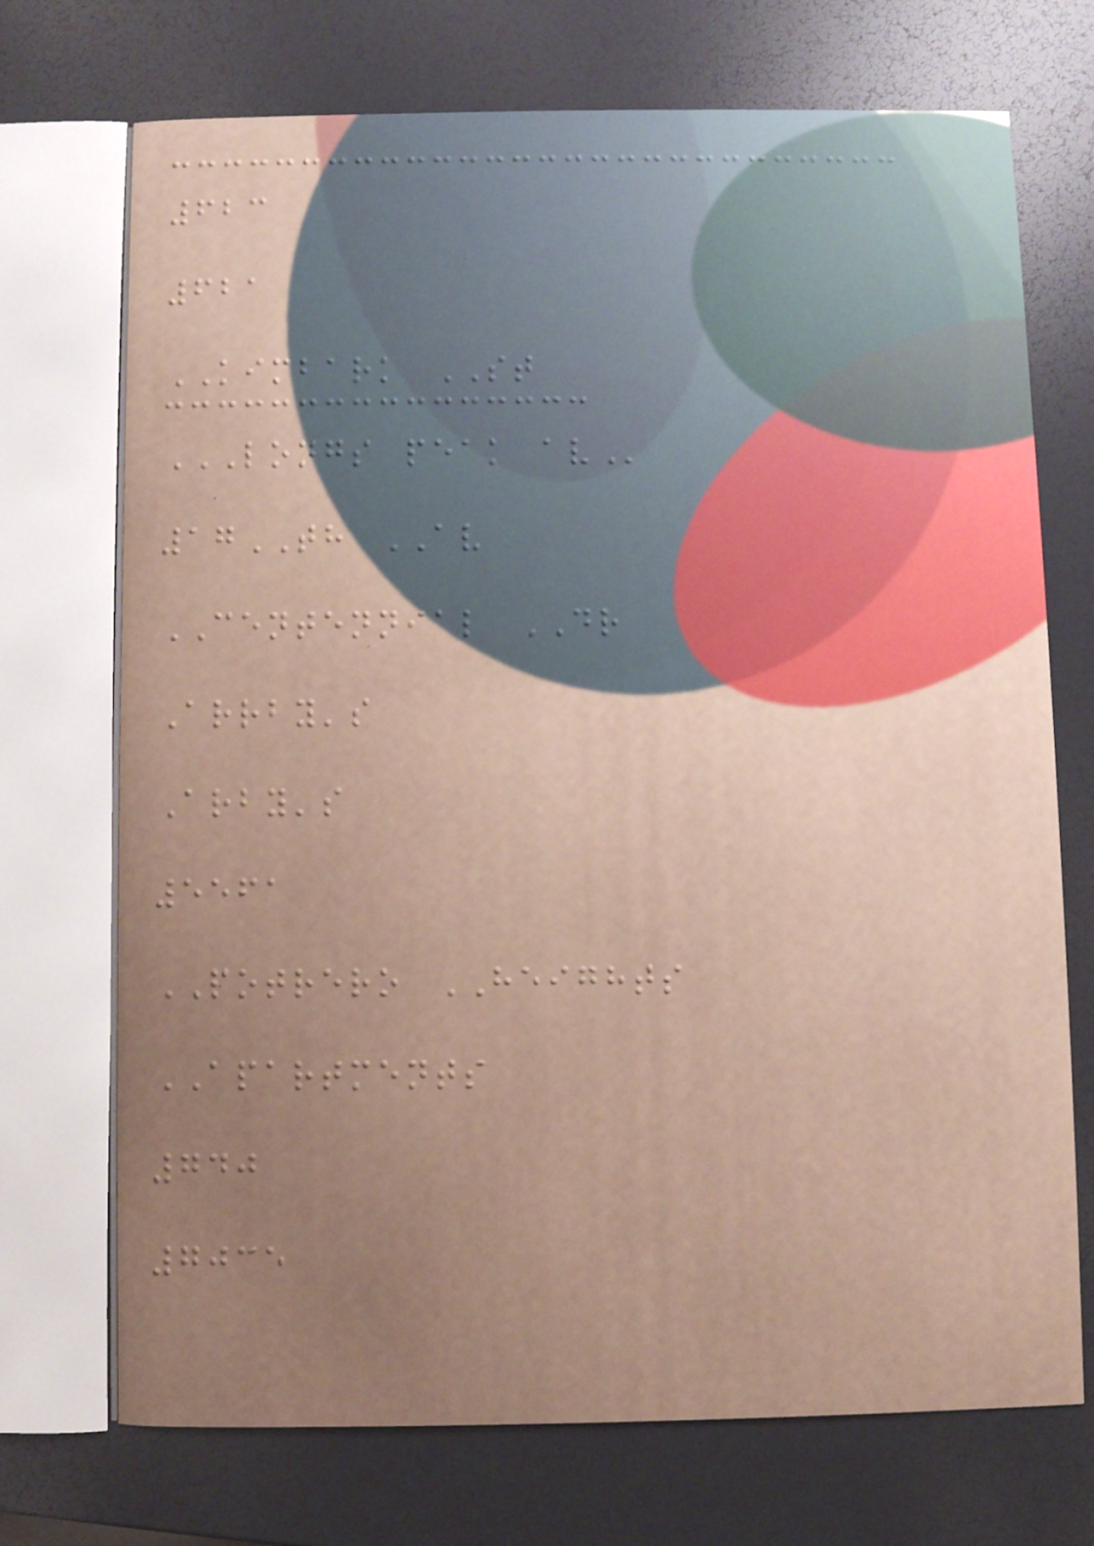623
621
KIMBARK ST
LONGS PEAK AV
17TH AV
CENTENNIAL DR
Arrby's
Arby's
5561
POTRERO HEIGHTS
APARTMENTS
740
7035
